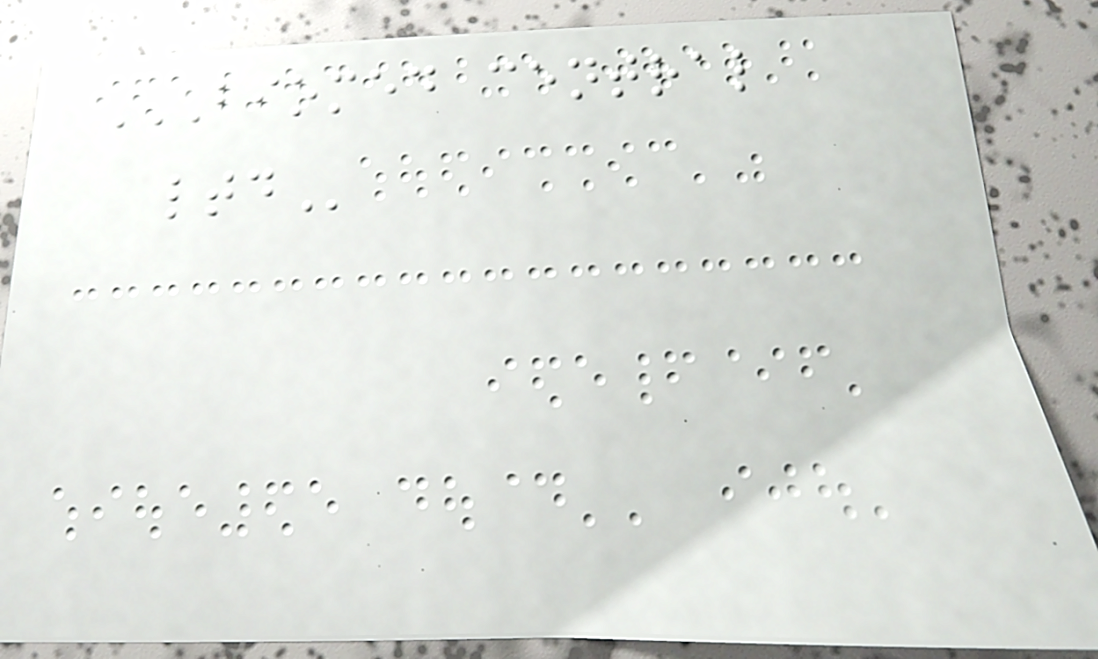BIOMED CENTRAL
LTD
